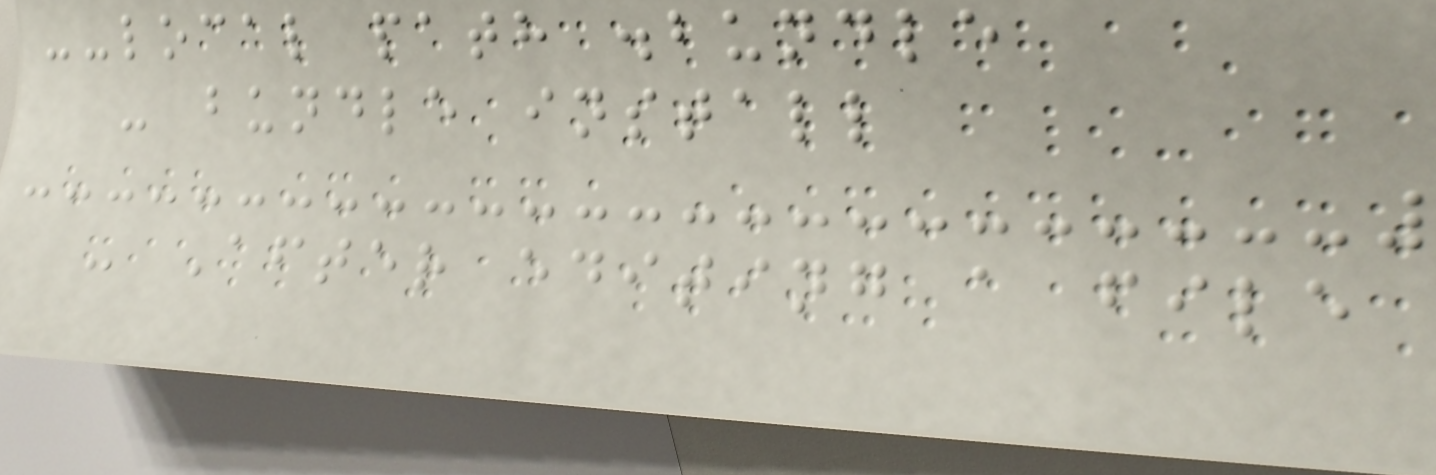--local path .bundle
- bundle install
- After editing a file
